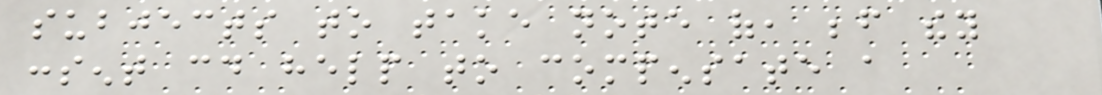subjects to take note of, before they
consent could help to compensate a
